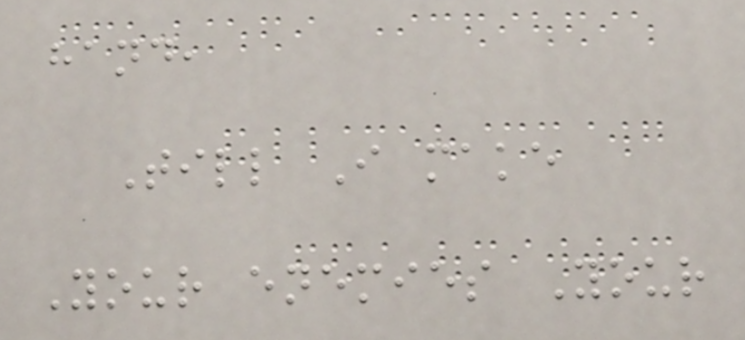hand,
Till I make
Your enemies Your
